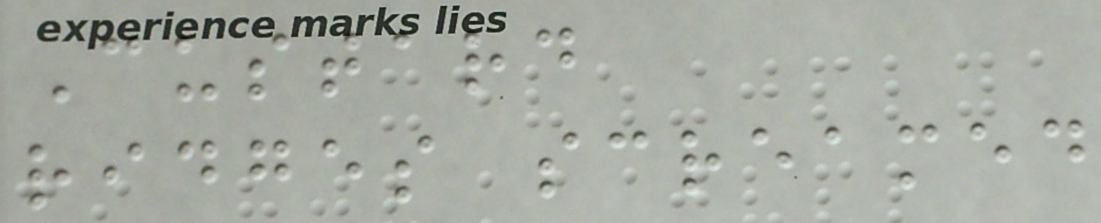Custard
ridges screamed
